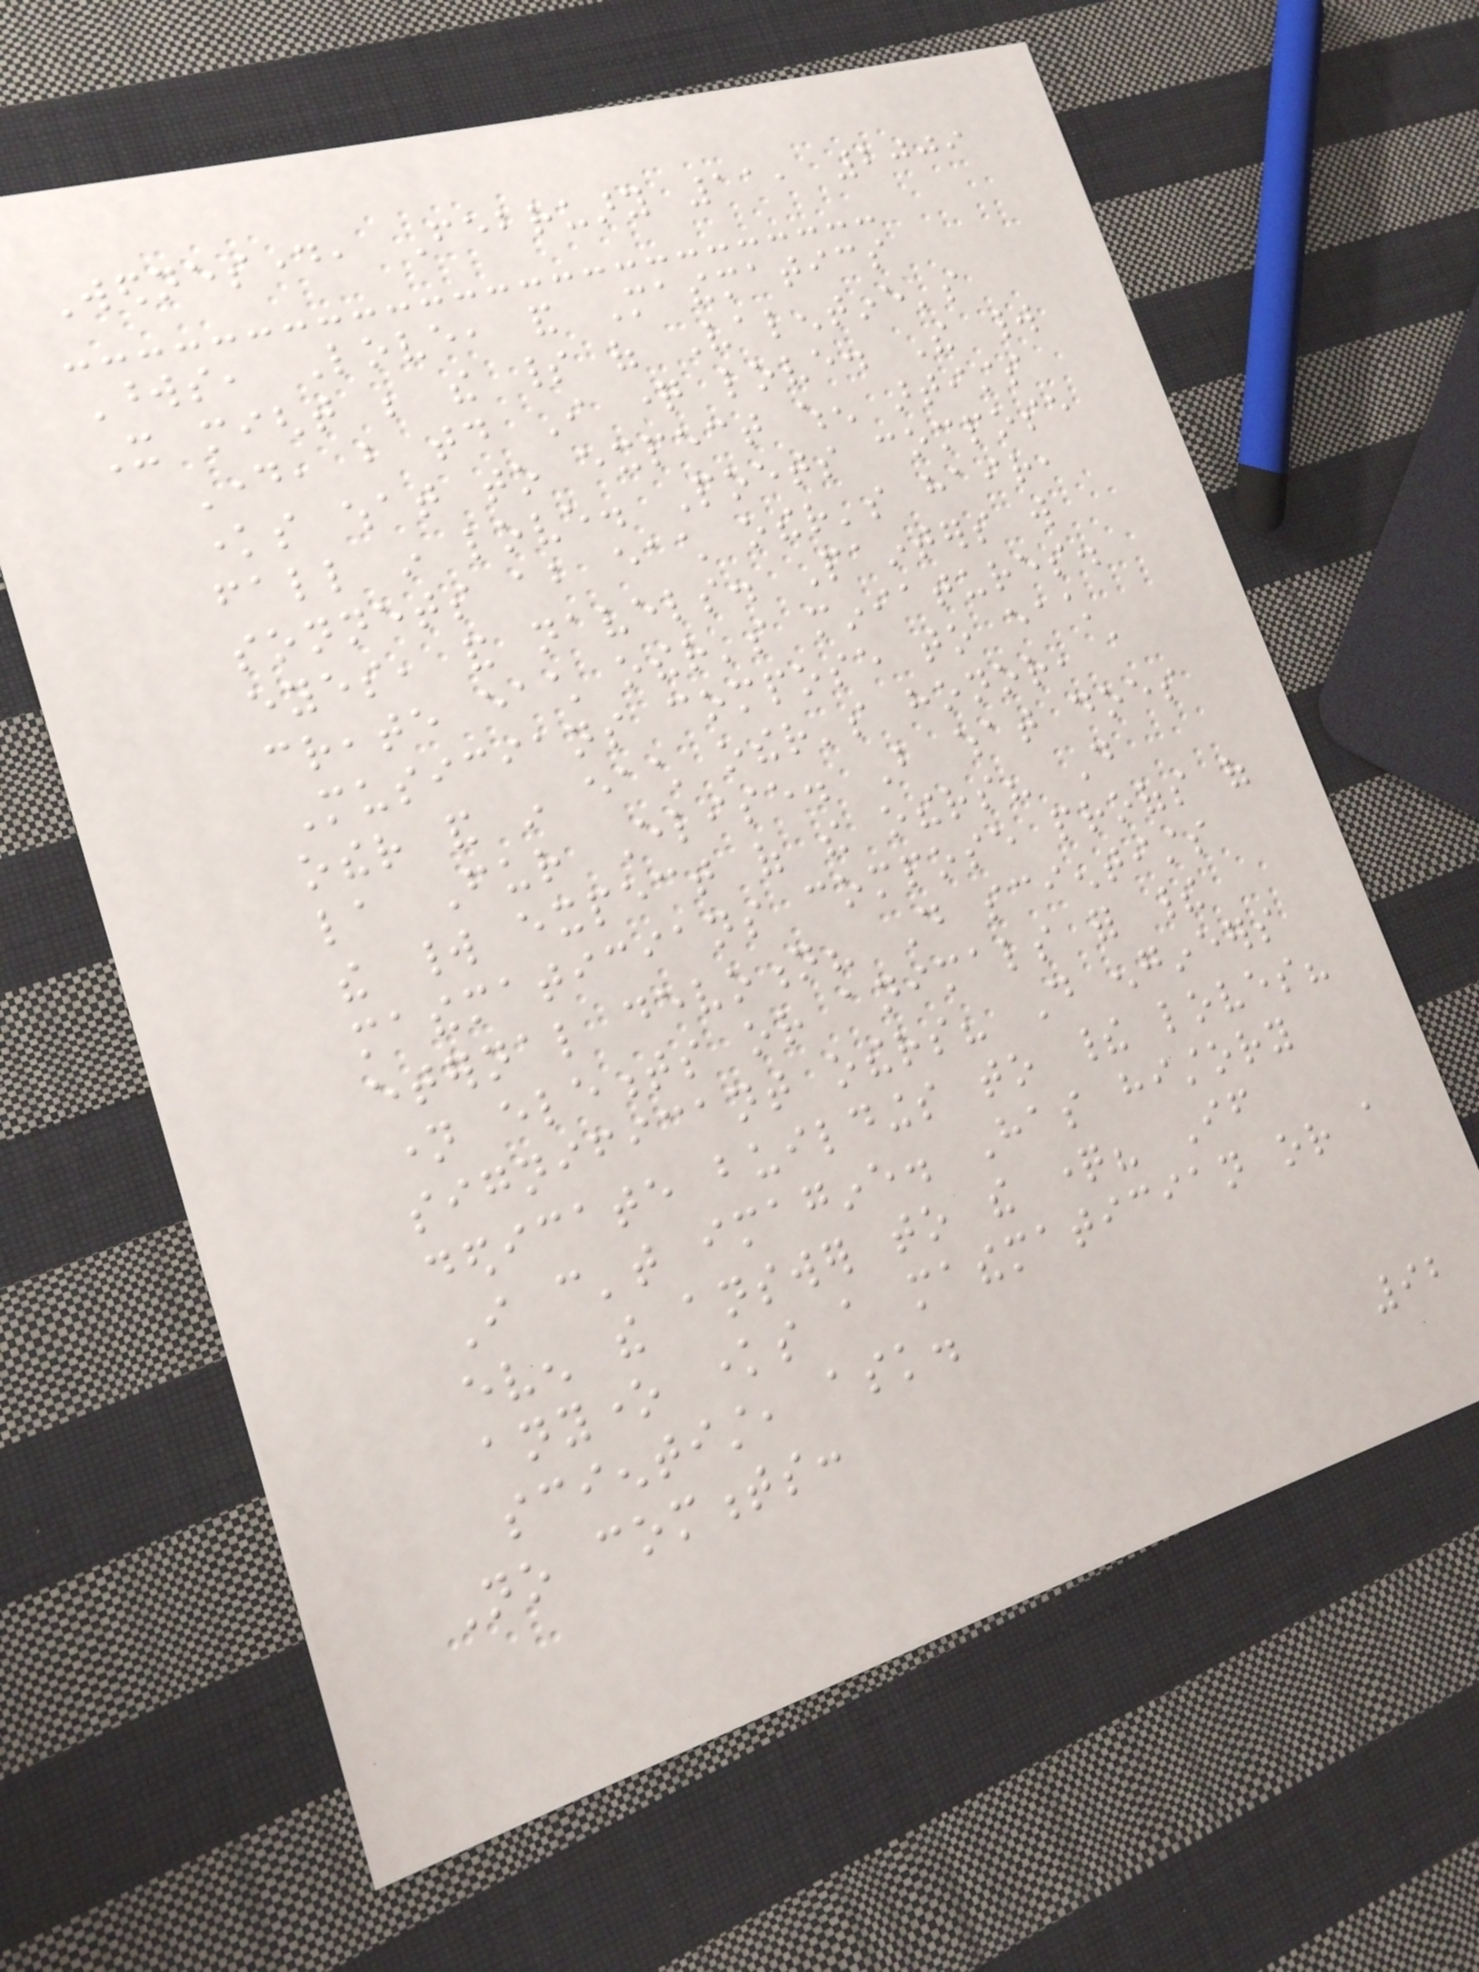Wednesday, February 11, 2009
Words, Love, and Mathematics
It might be the spirit of Valentine's
Day, but today I question love. The world
knows what to expect when artists
fall in love. Poets compose
sonnets about each other's hair,
eyes, and navels. Painters will
create each other's miniatures.
Musicians compose to each
other and in each other's honor, a
la Fur Elise. But what does
the world expect of the others? Do
mathematicians compose proofs of
eternal devotion? Do scientists
name elements or animals for their
significant others? Do engineers
dedicate buildings to their loves?
I can't imagine. Has history
even the answer to the question? If
anyone knows a mathematician or a
scientist, ask.
No comments:
92
